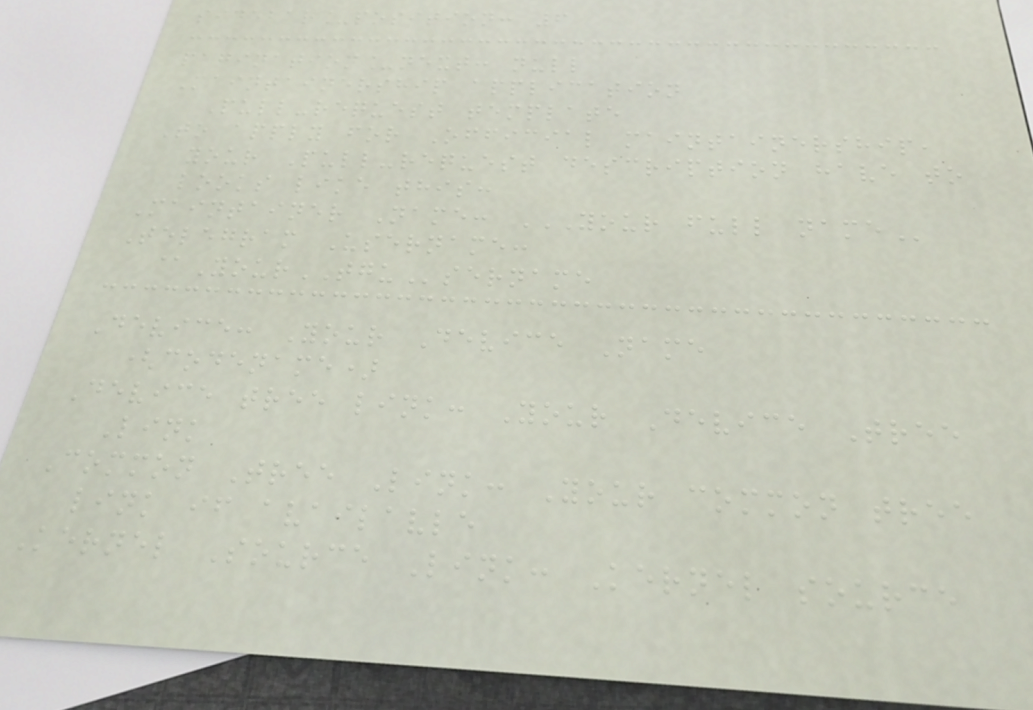sidebar_position: 6
pagination_next: null
Maintainership application
Pull-request template
To apply for Official maintainership,
your Pull-request description have to
looks like this:
Maintainer Name: YOUR FULL NAME
Telegram Username:
@YourTGUsername
Device: Your Device Name
(codename)
Device tree link: Your Device Tree
Link
Common Tree Link: Your common tree
link if availavle
Kernel Source Link: Kernel source
